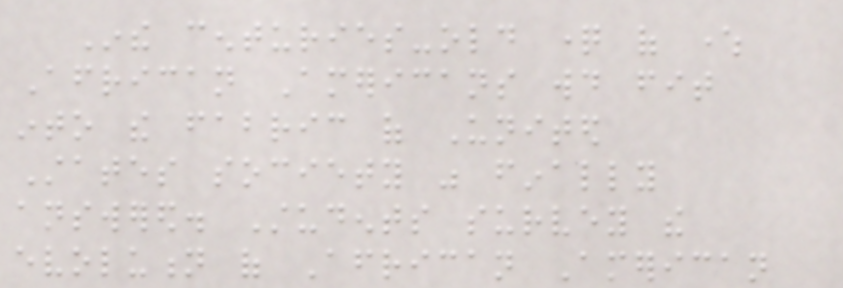Inthe centuries-old question of where
African Americans would fit
into the fabric of United
States society was finally
answered. Students survey the
evolution of African American
